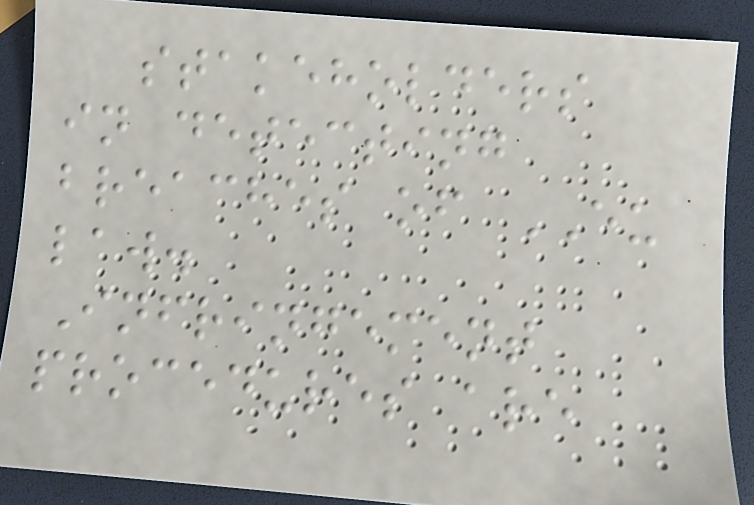stakeholders
in detecting
breaches of EU
law.
Infringement
procedures are
